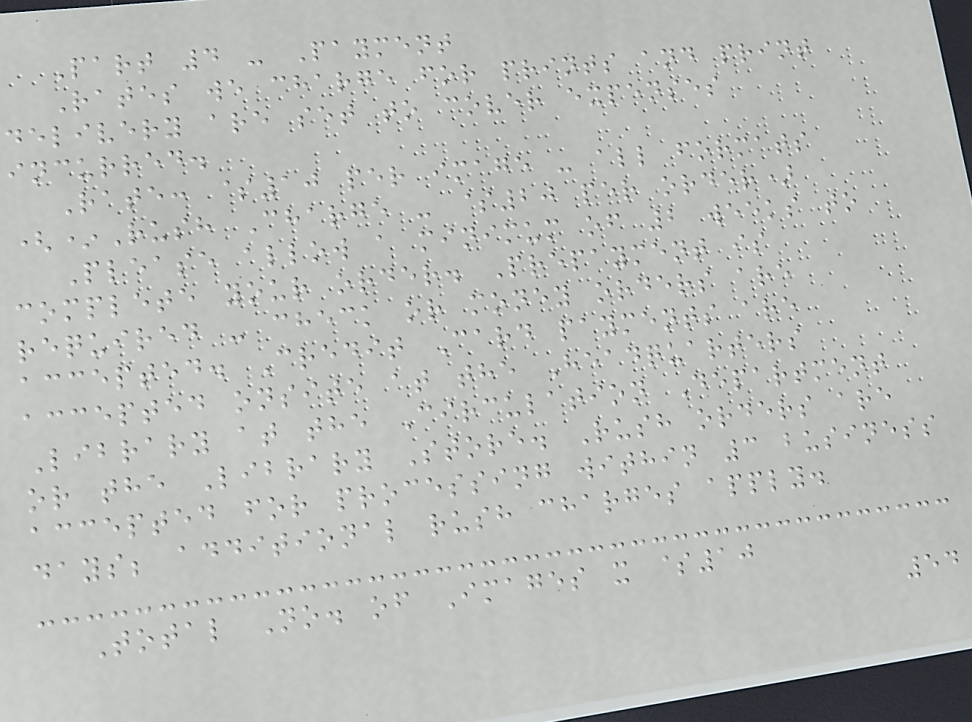Part 4 - Payment
Rates we charge for prints and print
delivery are set to cover expenses
incurred.
Rate: $10 per image - all formats
(*Rush Charge - $20 per order)
Please allow a minimum of 2 weeks to
complete your order. Prepayment is
required - check or money orders are
accepted. Credit Card payments are
accepted onsite at the Headquarters
Library at the Circulation Department
or the Library Store. Rush orders are
accepted for processing within 3 business
days; additional rush charges apply.
Total No. of Images x $10
54
